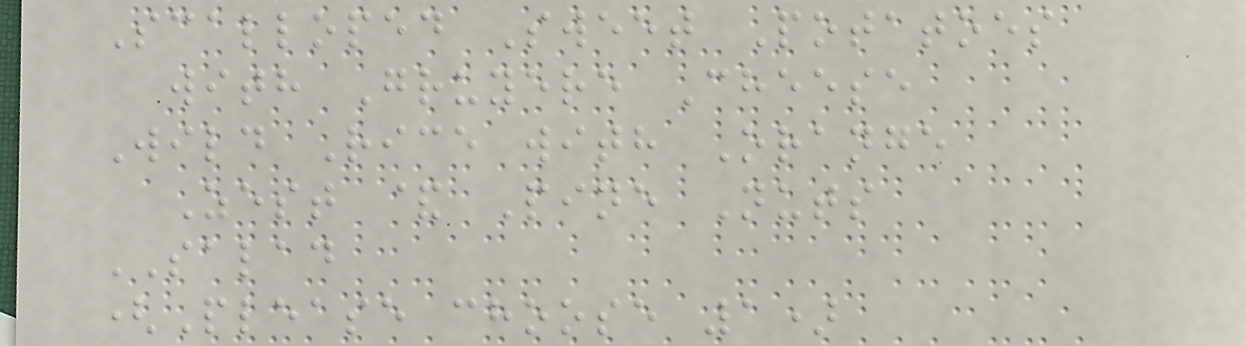Scalloped Sweet Potatoes
with Gruyere Cheese
Wild Rice with Orange
Zest & Pine Nuts
SALAD
(Please choose 1)
